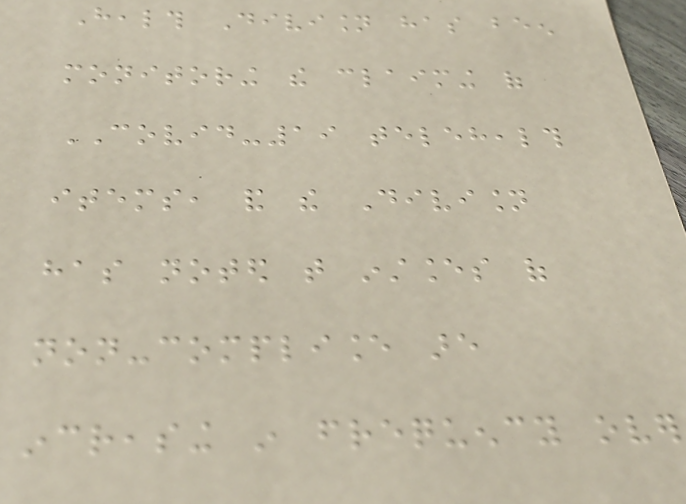Health Division has been
monitoring the claiming of
COVID-19 telehealth
items, and the Division
has noted that instances of
non-compliance are
increasing in frequency over
